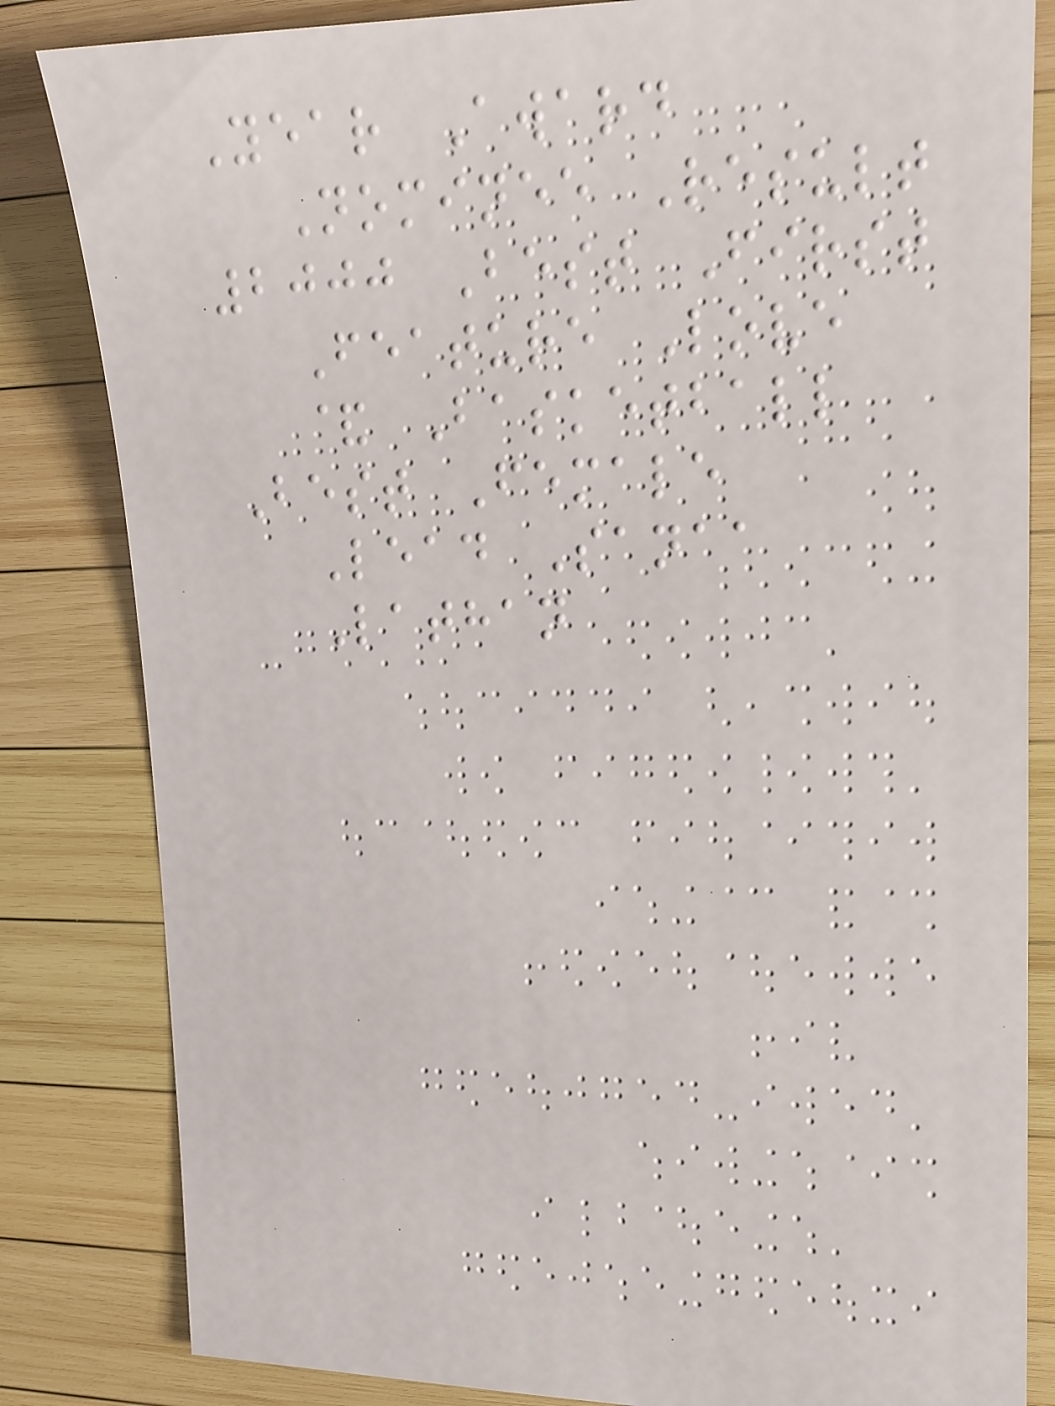Year Award
Nominee Result
2000 Best First
Feature Love
& Basketball
Best Female
Lead Sanaa
Lathan
